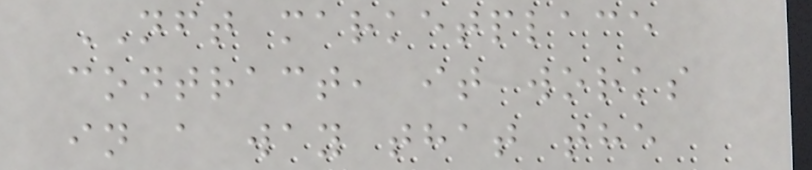NFT marketplace
contract, it works
in a way that the
